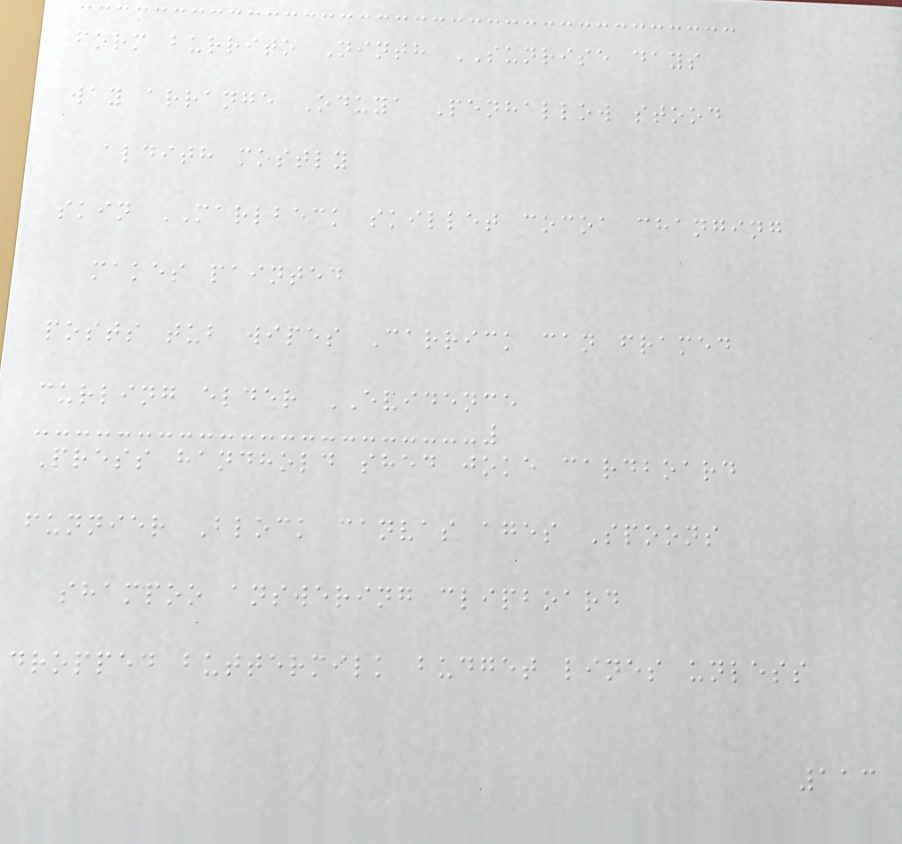form burrito Ninth SUNRISE days
way arrange Oduya Penhallow stood
aldith mostly
skin MARLBECK skillet cocoa changing
makes painted
posts tub wipes Carrick can framed
curling elder EVIDENCE
Press handhold shed joke cardboard
funnier Block canvas ages Spoons
shampoo answering clipboard
dropped buttermilk budget lines unless
113
